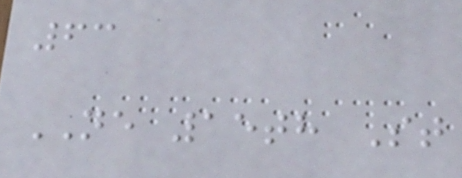63
NE 15th St
